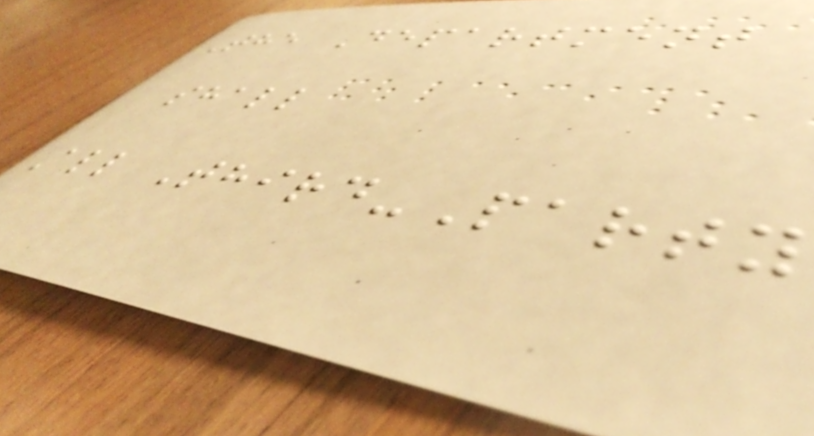The Department
shall
All Third-Party
